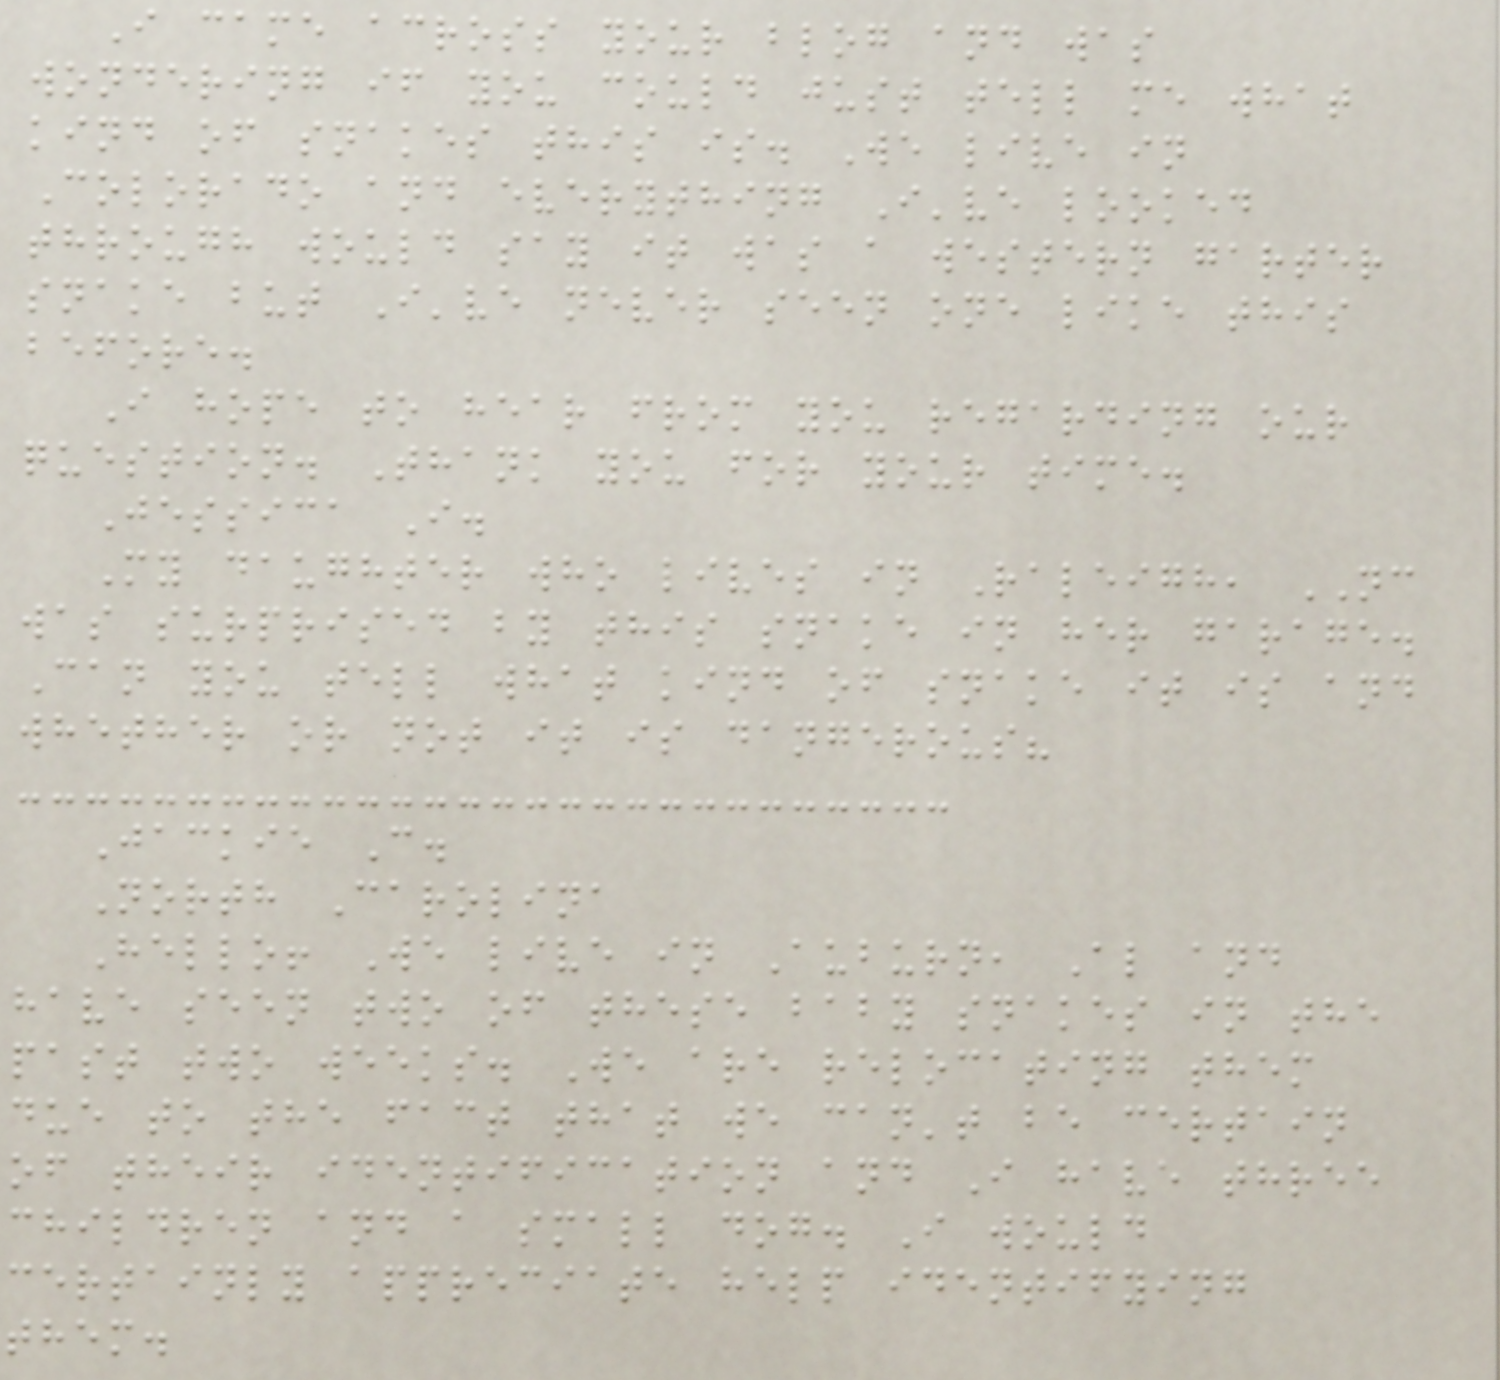I came across your blog and was
wondering if you could just tell me what
kind of snakes this is. We live in
Colorado and everything I've looked
through would say it was a western garter
snake but I've never seen one like this
before.
I hope to hear from you regarding our
question. Thank you for your time.
Jessica I.
My daughter who lives in Raleigh, NC
was surprised by this snake in her garage.
Can you tell what kind of snake it is and
whether or not it is dangerous?
Jackie C.
North Carolina
Hello! We live in Auburn, Al and
have seen two of these baby snakes in the
past two weeks. We are relocating them
due to the fact that we can't be certain
of their identification and I have three
children and a small dog. I would
certainly appreciate help identifying
them.
